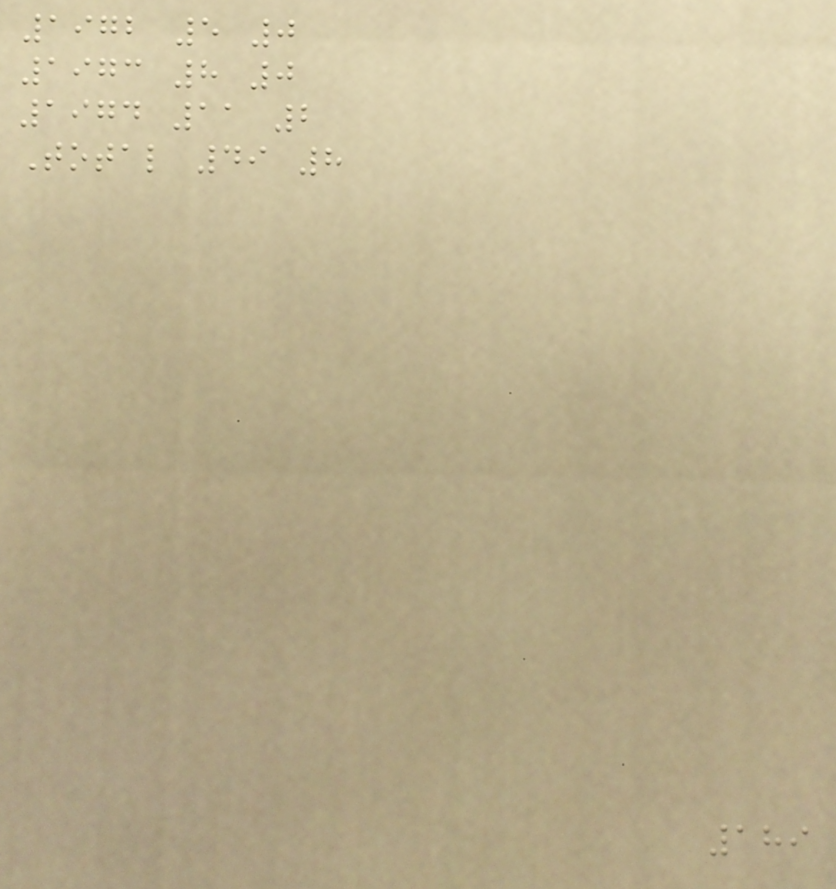1972 5 0
1973 8 0
1974 11 2
Total 49 8
189
